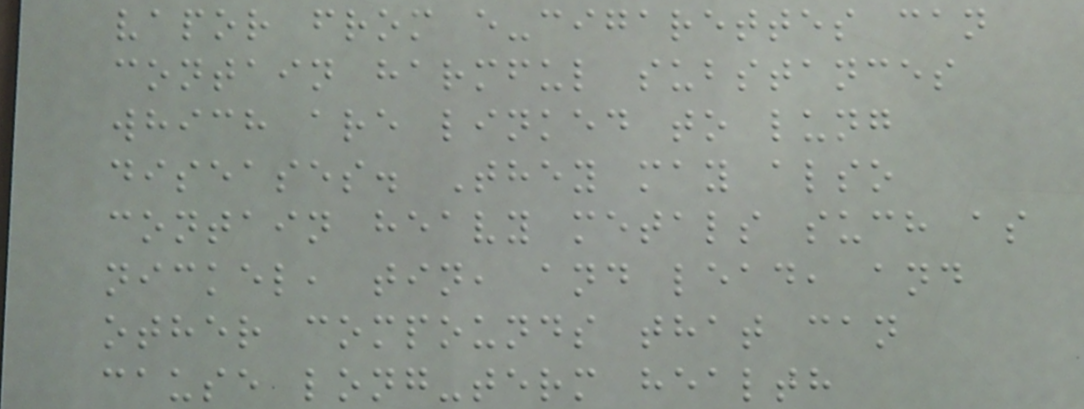vapor from e-cigarettes can
contain harmful substances
which are linked to lung
diseases. They may also
contain heavy metals such as
nickel, tin, and lead, and
other compounds that can
cause long-term health
